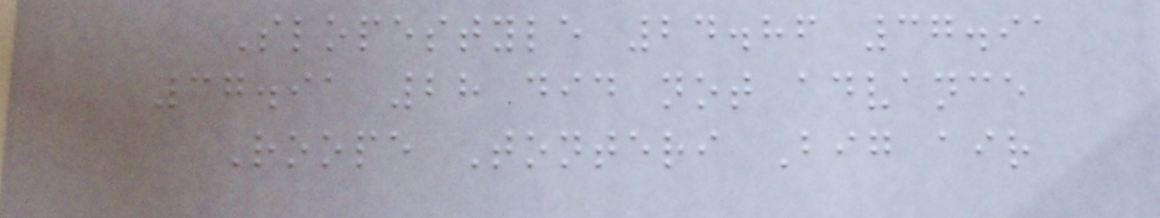Slopestyle 24.86 37.91
37.91 28 did not advance
Roope Tonteri Big air
